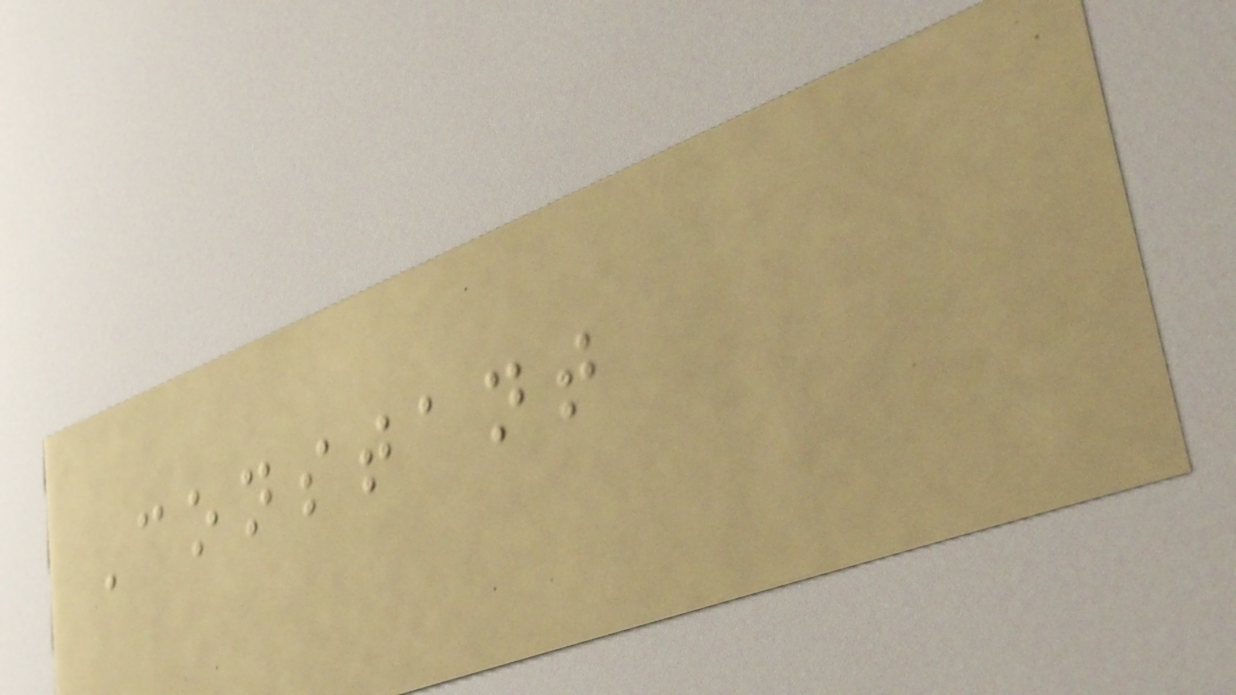Constant
